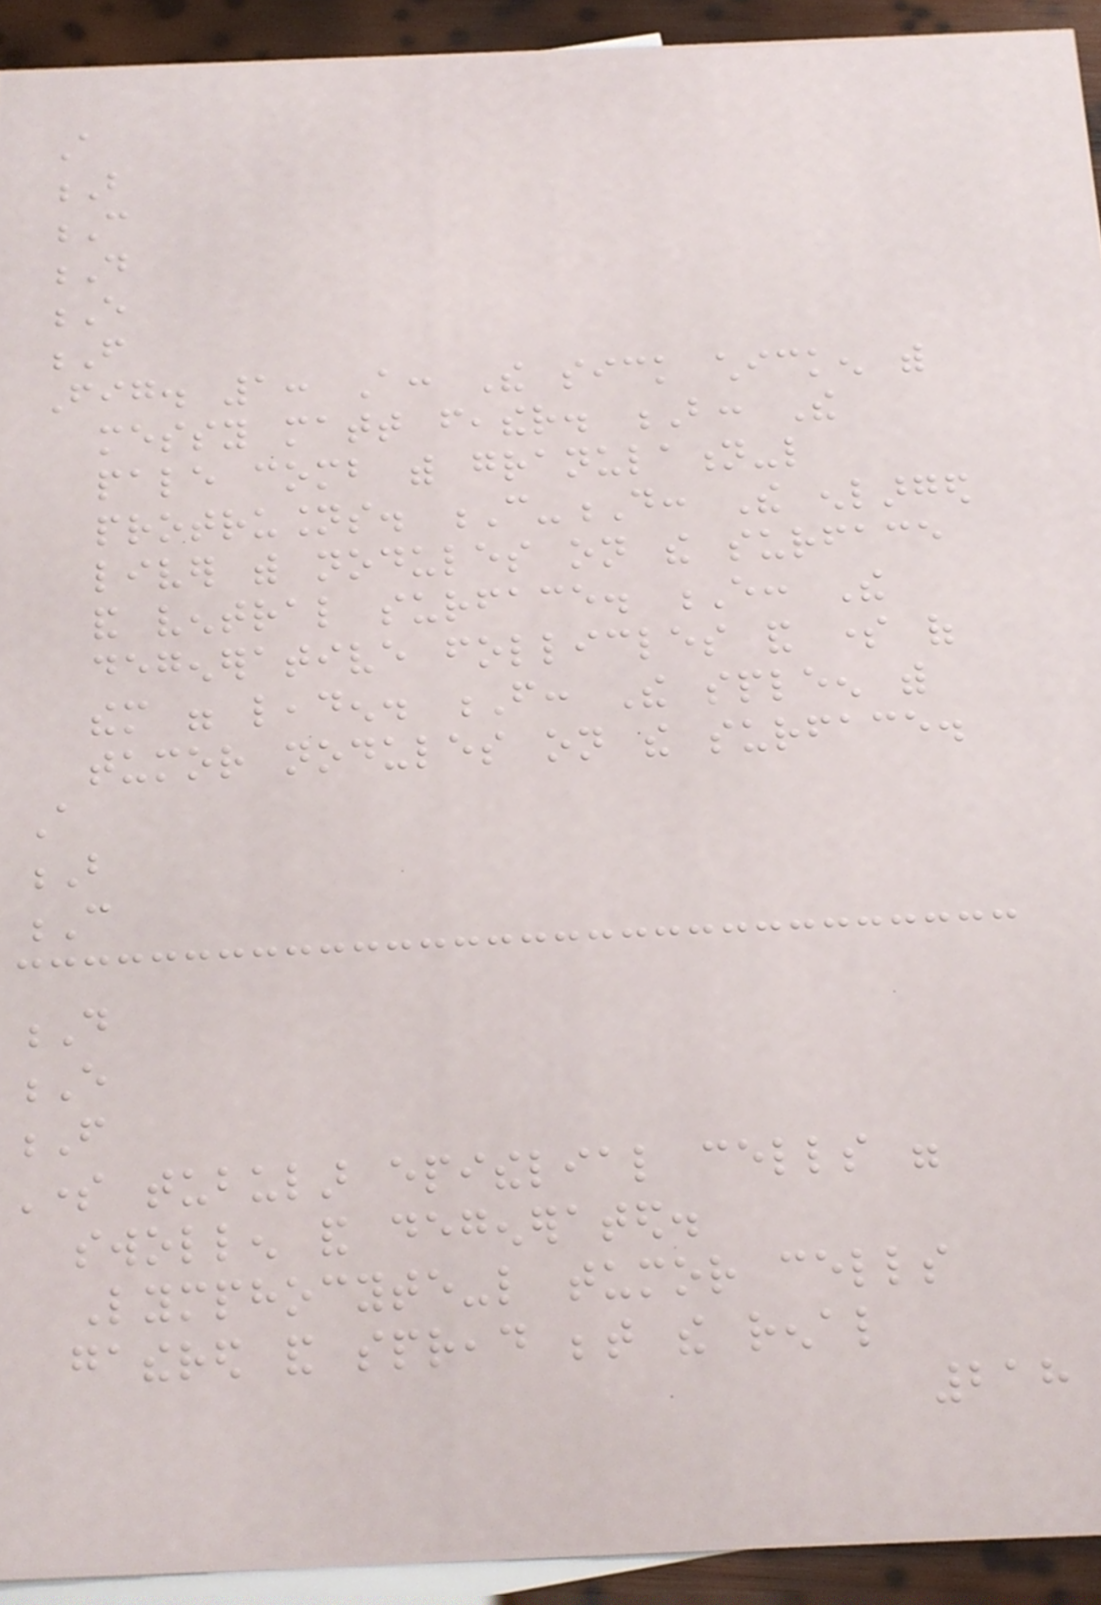A
B
C
D
E
F
Fig. 1: A: The sick chicken with
messy matt feather. B: The
pale comb with granulation-like
protrusions. C-D: The enlarged
liver with nodules on the surface
and ventral surface. E: The
degenerative follicles and some of
them were leaden. F: The spleen with
tumor nodules on the surface.
A
B
C
D
E
F
Some tubular epithelial cells were
swollen and degenerated.
Lymphocyte-like tumor cells
gathered and spread between the renal
218
